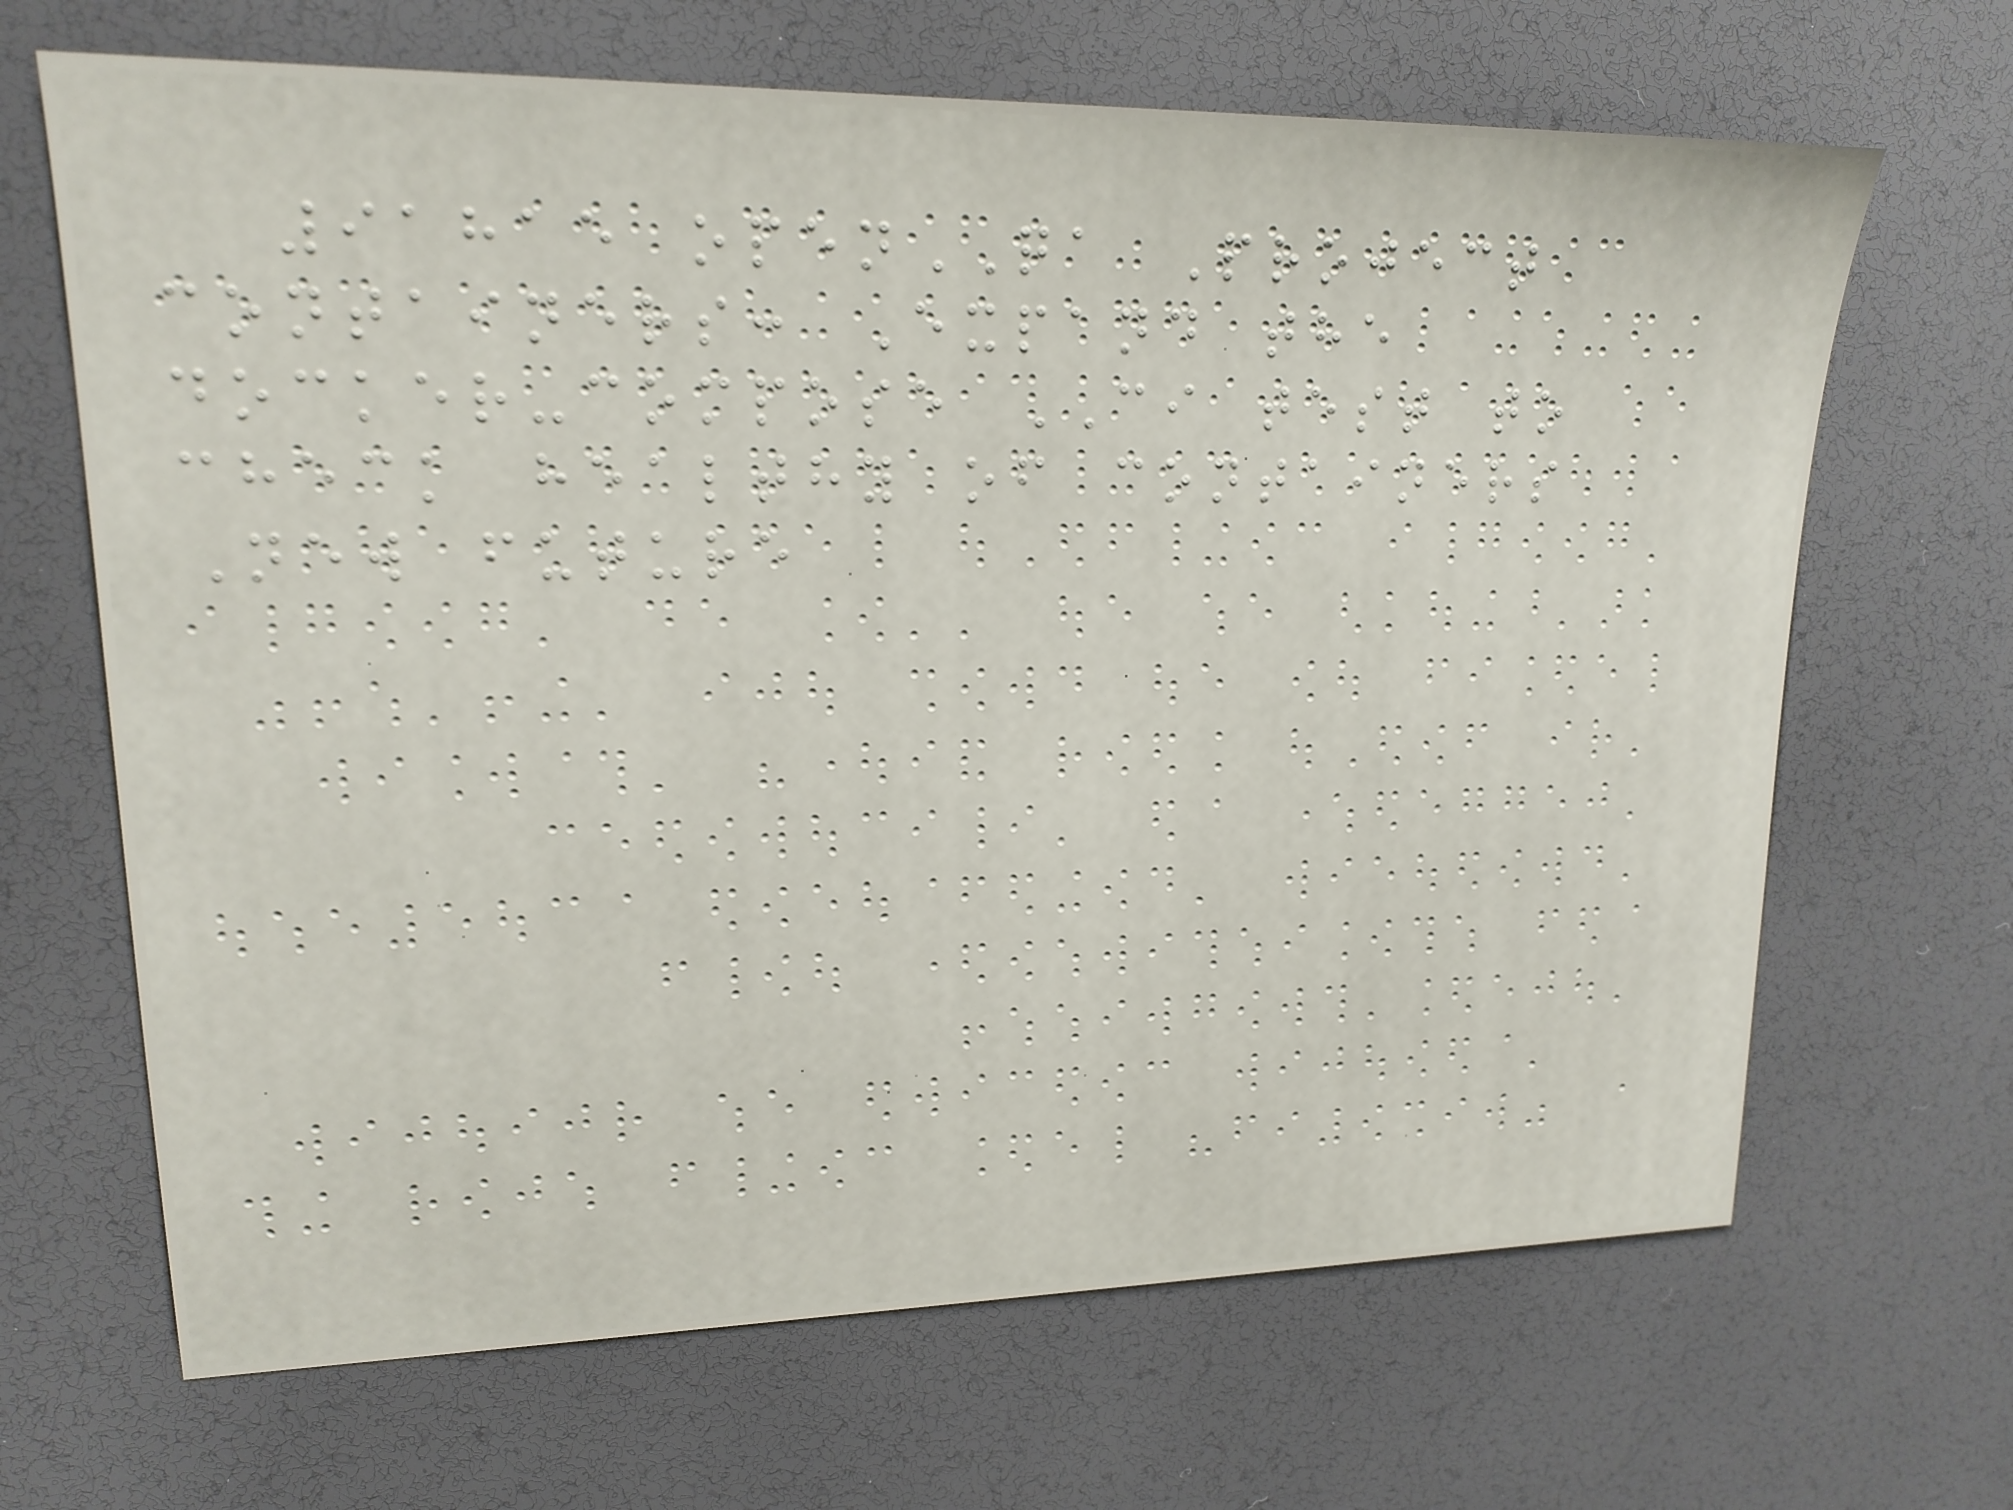91815 openQA Project
containers: Expand the
docker-compose CI test to
check healthy of containers
New future
